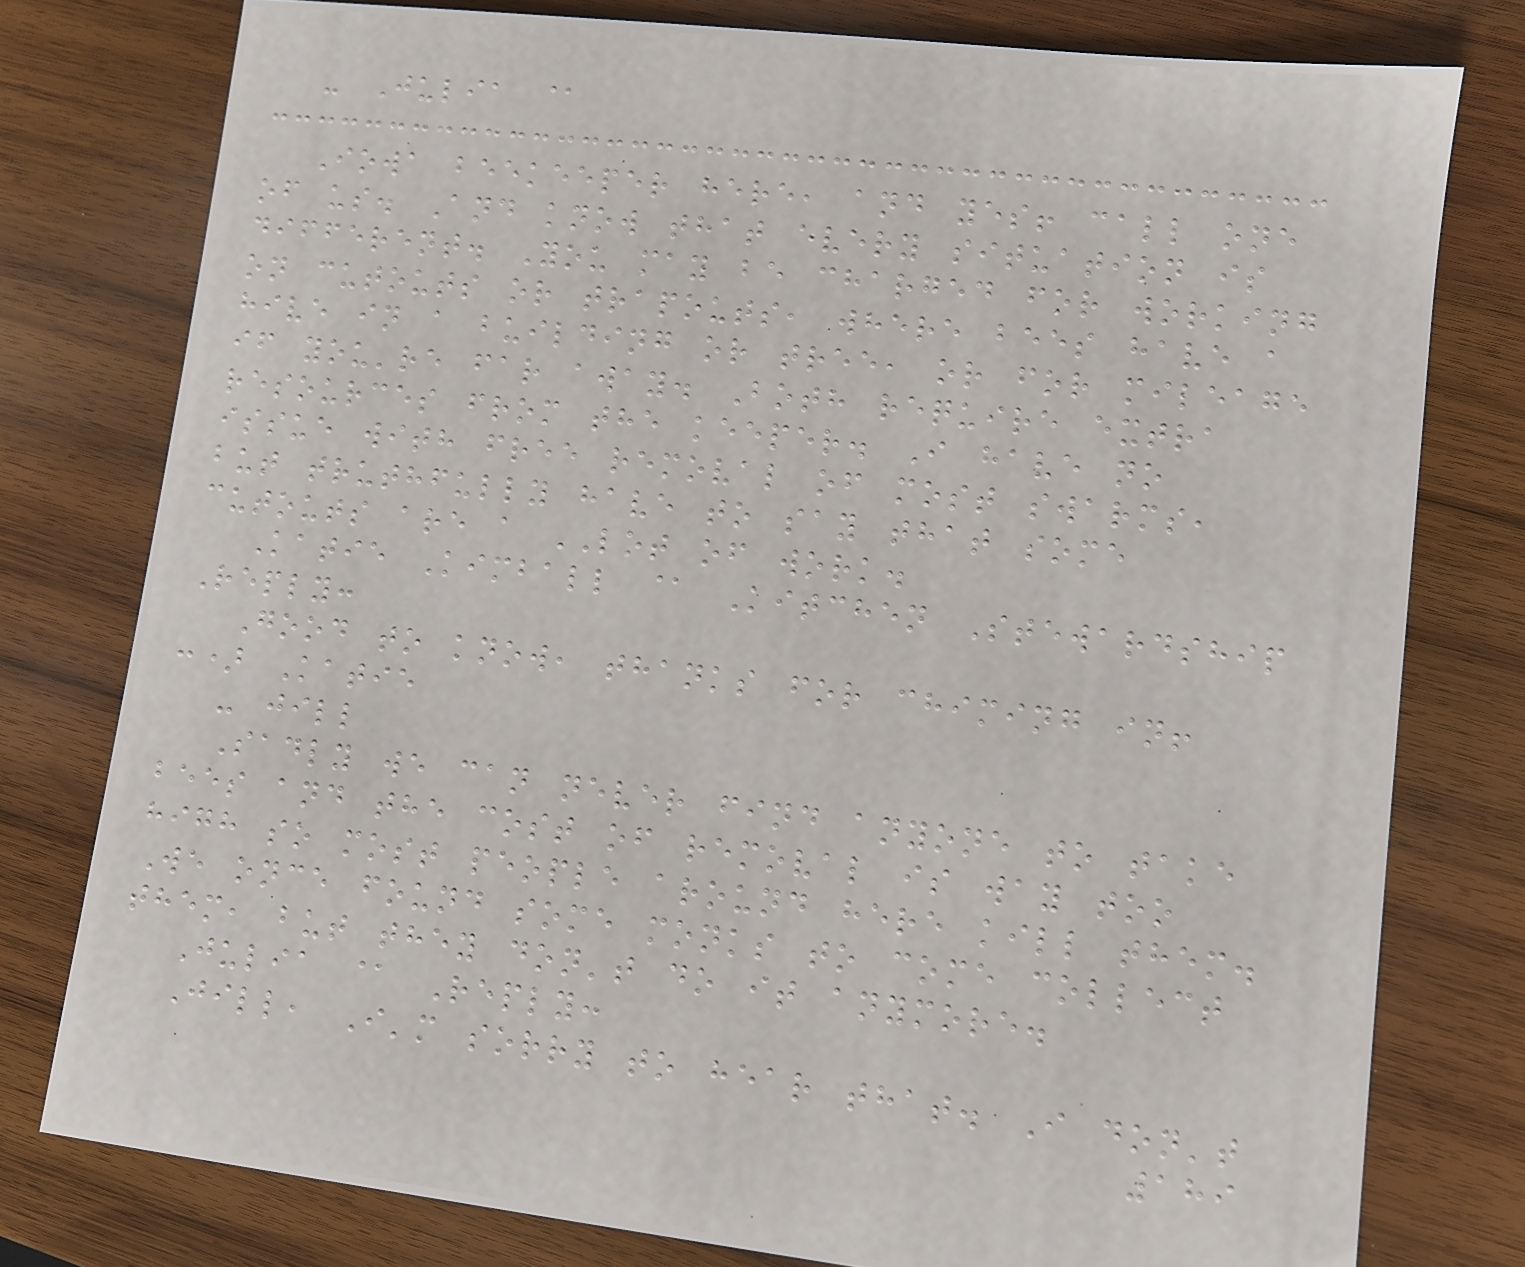- Julia @
Iowa beekeeper here, and yes! call one
of us. And know that every situation is
different. You may be charged for working
on cutouts or trapouts, where bees have a
hive in a building or tree, or for mileage
if you're far away. Both require extra
resources from the keeper. I have no
issue with free removal of most swarms,
but truthfully have to say that some
cutouts are a LOT of work.
Katie Kimball @ Kitchen Stewardship
Reply:
Good to know, thanks for chiming in!
:) Katie
- jill
Sadly we can never find anyone to take
bees and the cost of removal is way too
high so most people around here kill them.
We once found some monks to come collect
them, but they don't do it anymore.
Julia @ Reply:
Jill, I'm sorry to hear that. I don't
189
